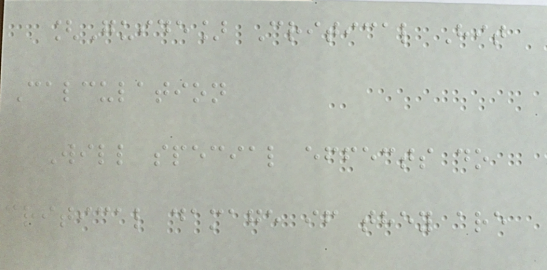[Guide] Critical Hit
Calculation
Will special effects do
critical damage if they are
